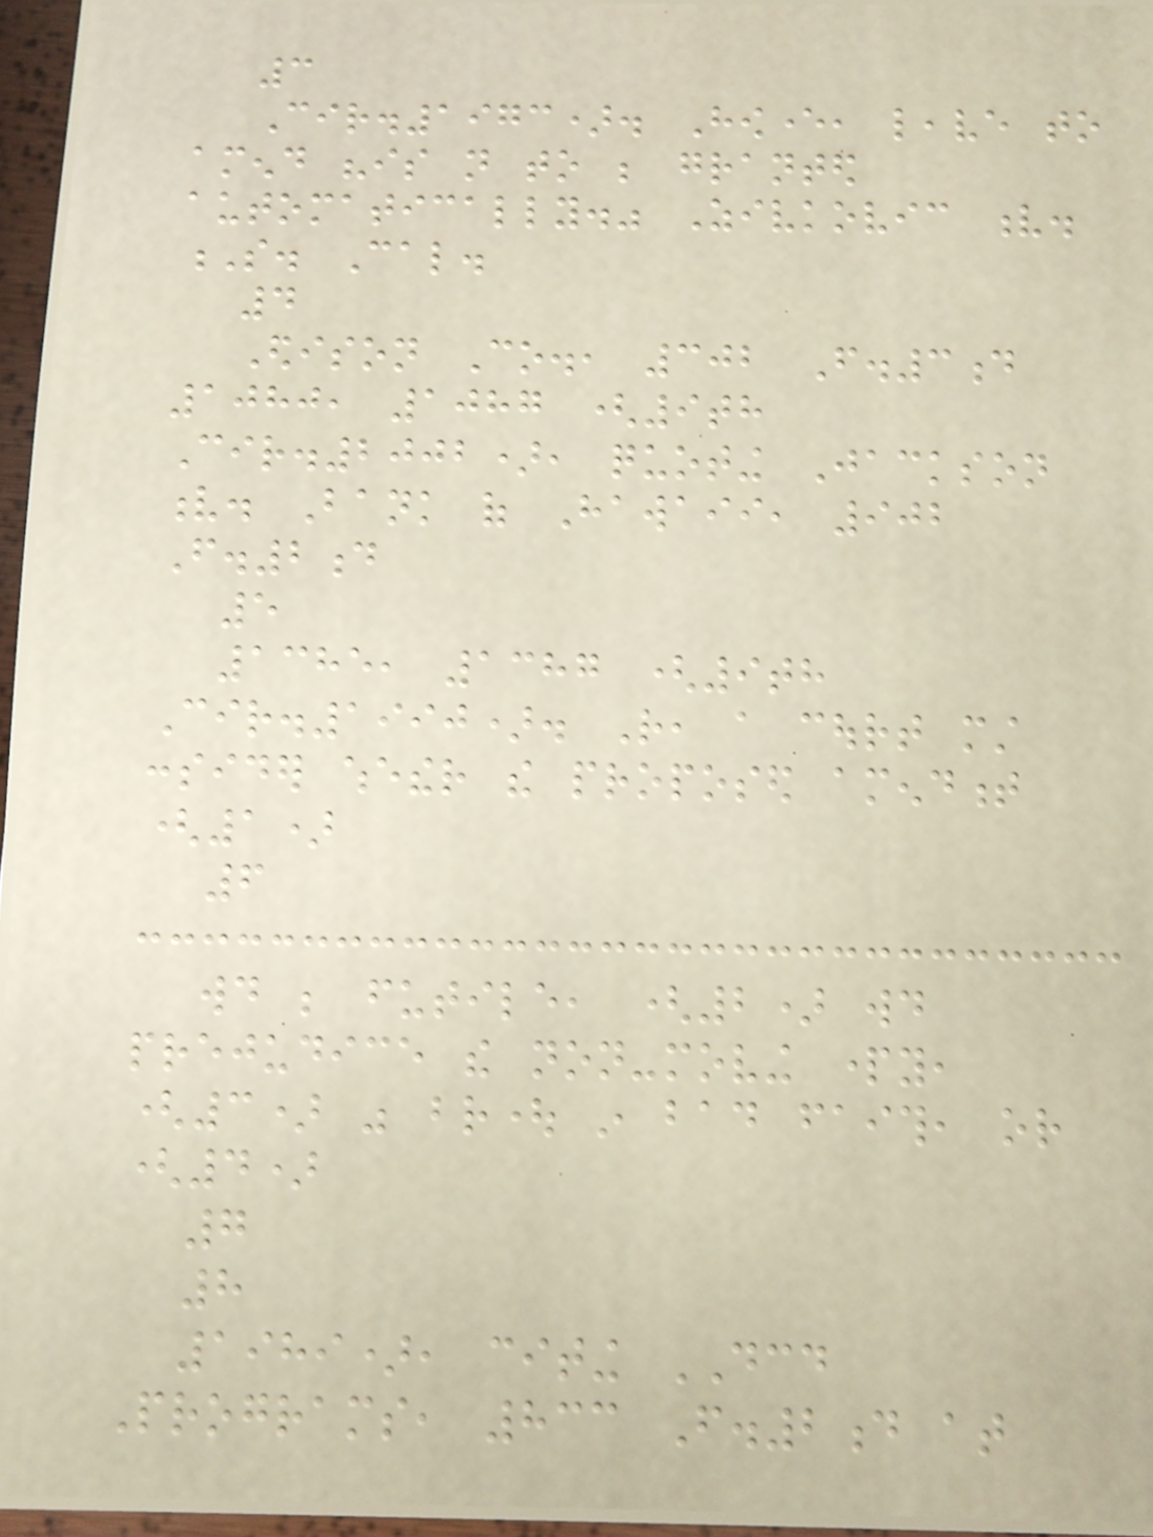3
Cir.1973). However, leave to
amend "is not to be granted
automatically." Zivkovic v.
S. Cal.
4
Edison Co., 302 F.3d
1080, 1087 (9th
Cir.2002), quoting Jackson
v. Bank of Hawaii, 902
F.2d
5
1385, 1387 (9th
Cir.1990). Rather, a court must
consider whether the proposed amendment
(1)
6
would be futile, (2) would
prejudice the non-moving party,
(3) was brought in bad faith, or
(4)
7
8
1989), citing DCD
Programs, 833 F.2d at
